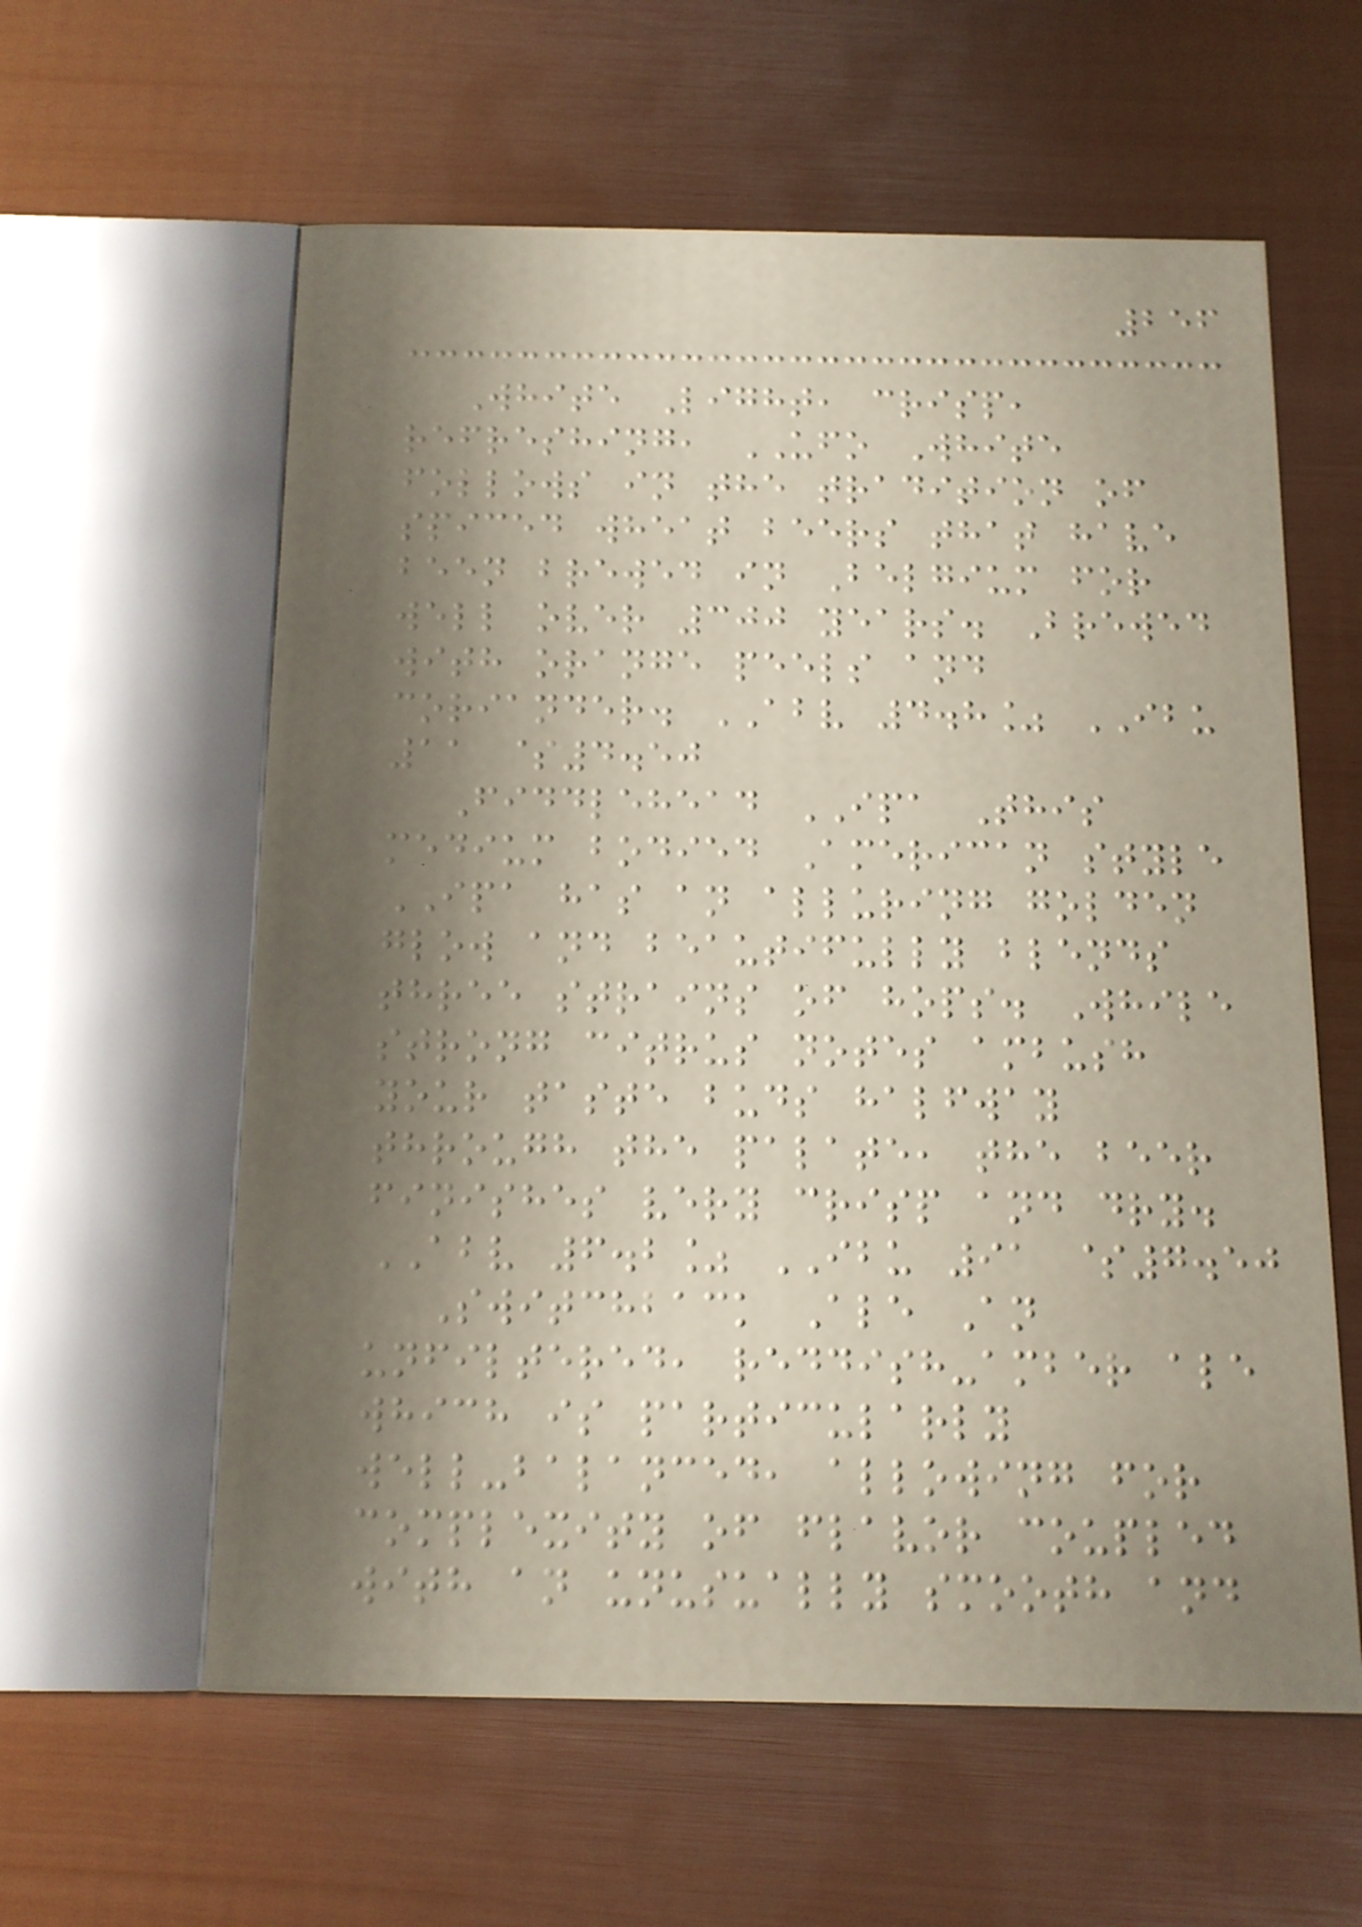256
White Light, crisp,
refreshing, UFO White
follows in the tradition of
spiced wheat beers that have
been brewed in Belgium for
well over 300 years. Brewed
with orange peels and
coriander. ABV 4.8% IBU
11 $4.50
Fiddlehead IPA This
medium bodied American style
IPA has an alluring golden
glow and beautifully blends
three strains of hops. While
strong citrus notes ambush
your taste buds halfway
through the palate, the beer
finishes very crisp and dry.
ABV 6.2% IBU 91 $7.50
Switchback Ale An
unfiltered, reddish-amber ale
which is particularly
well-balanced, allowing for
complexity of flavor coupled
with an unusually smooth and
